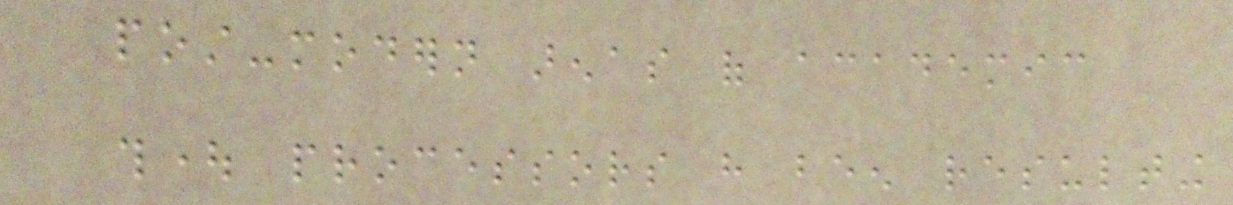post-modern arenas of academic
thought processors have been resulting
